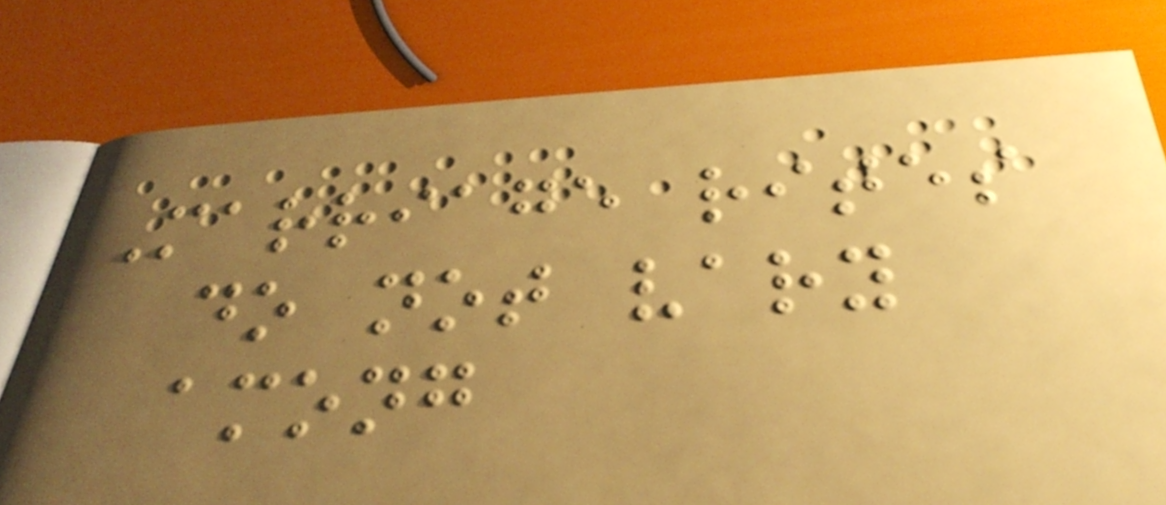Marriage rites
do not vary
among
